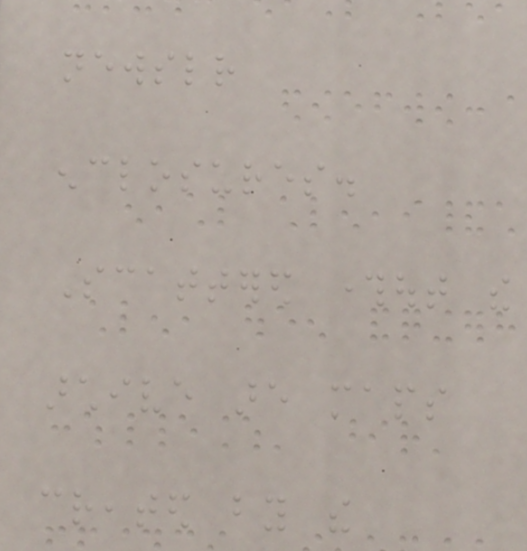newsletter
enclosures.
Scattered throughout the
archive are maps
created by the
